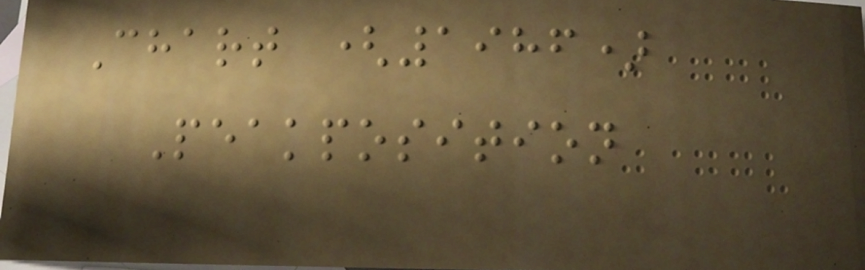Chart (1986)
Peakposition
